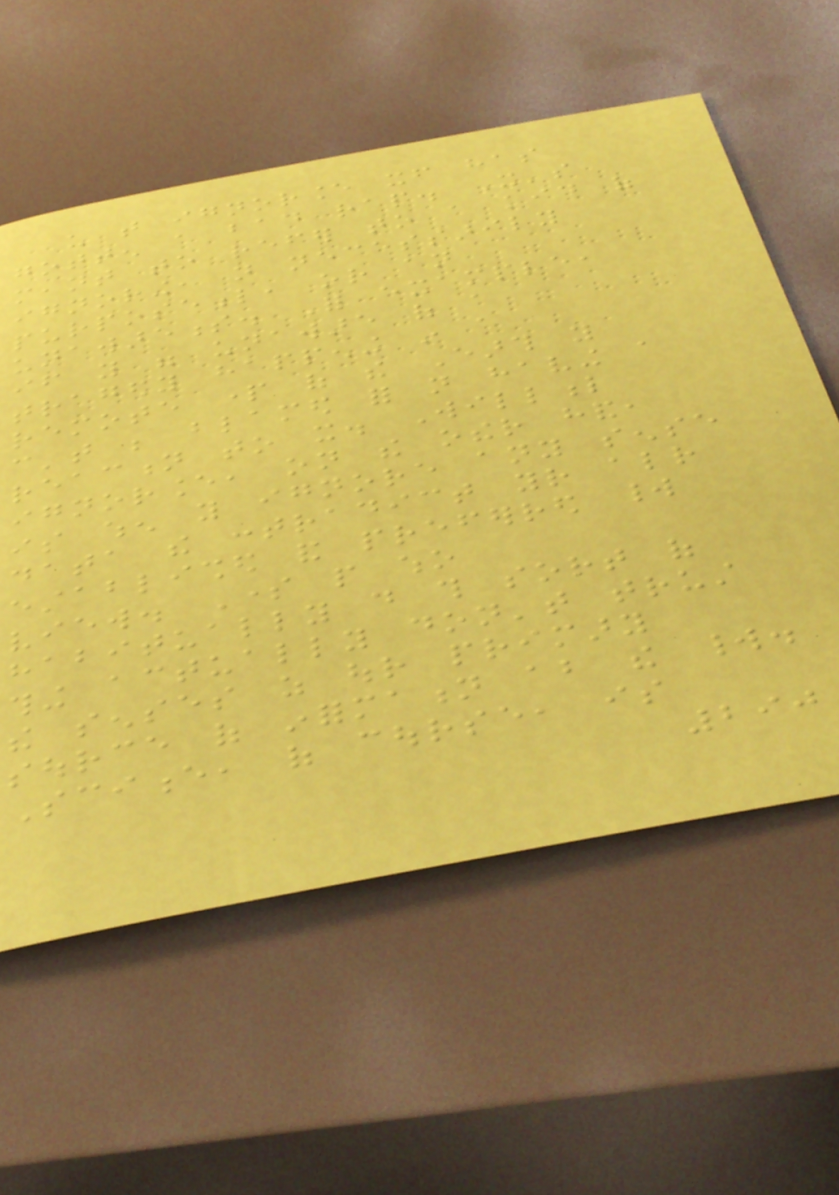us that ignorance itself has
gotten a bad rap. It's
meant to refer to a kid of
ignoring, not necessarily
purposeful, or an
unawareness. For example,
if you were unaware of a
tragedy happening in a
remote part of the Earth you
can't be blamed for not having a
reaction to it. Willful
ignorance, on the other hand,
is when you ignore any sense
data the contradict your already
established and preferred world
view. Some people who
habitually do this sort of
thing actually don't trust
the senses as our primary
source of information about the world.
Science, of course, is
290
